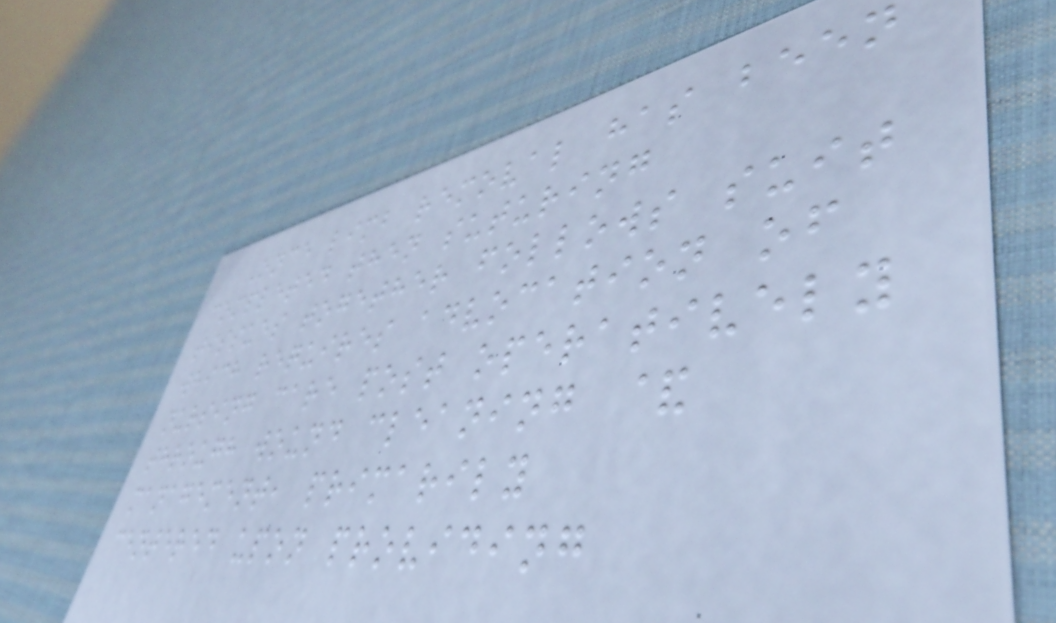Once limb removal has been
completed then suturing
tissues together follows suit
which requires advocation of
nursing care post operatively
through wound cleaning &
management, primarily
centered upon providing
